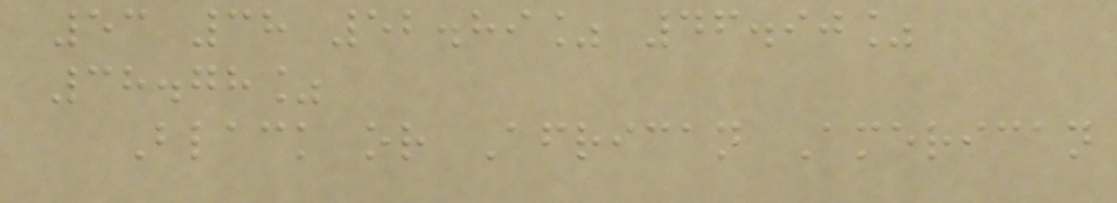53 38 52.89% 46.90%
38.78%
Black or African American
